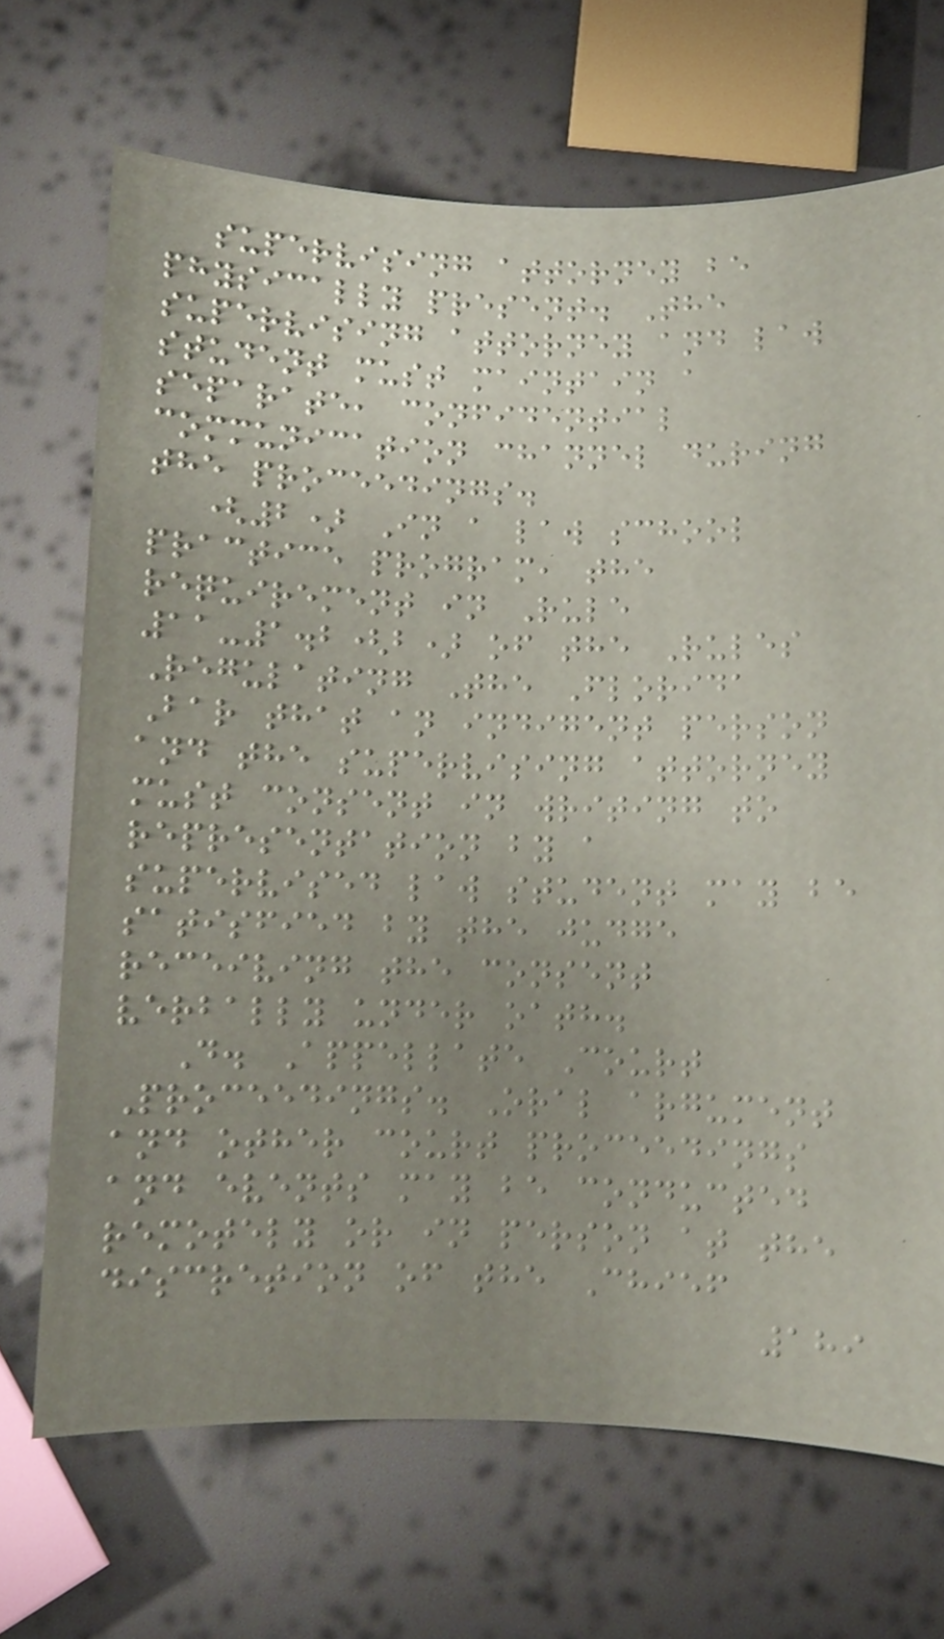supervising attorney be
physically present. The
supervising attorney and law
student must maintain a
separate, confidential
communication channel during
the proceedings.
(2) In a law school
practice program, the
requirement in Rule
11-1.2(b) of the Rules
Regulating The Florida
Bar that an indigent person
and the supervising attorney
must consent in writing to
representation by a
supervised law student may be
satisfied by the judge
receiving the consent
verbally under oath.
D. Appellate Court
Proceedings. Oral argument
and other court proceedings
and events may be conducted
remotely or in person at the
discretion of the Chief
189
